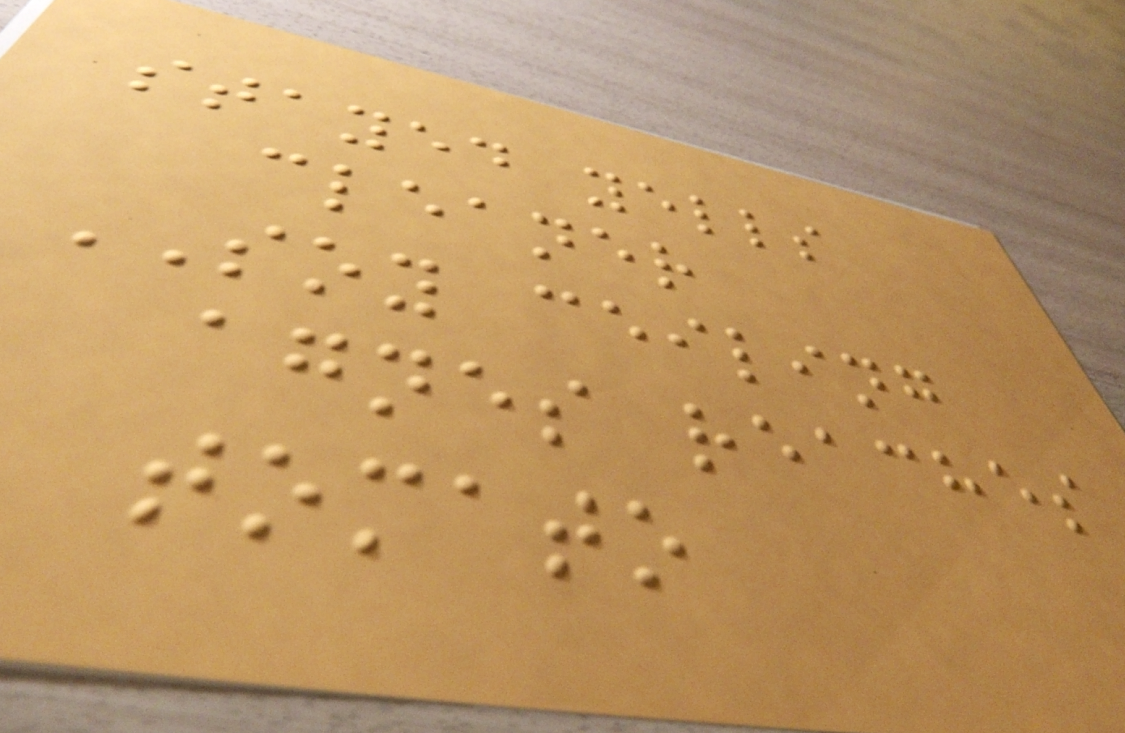stayed yells
cleaner
SOY ceiling
agnes reaches
tomato
